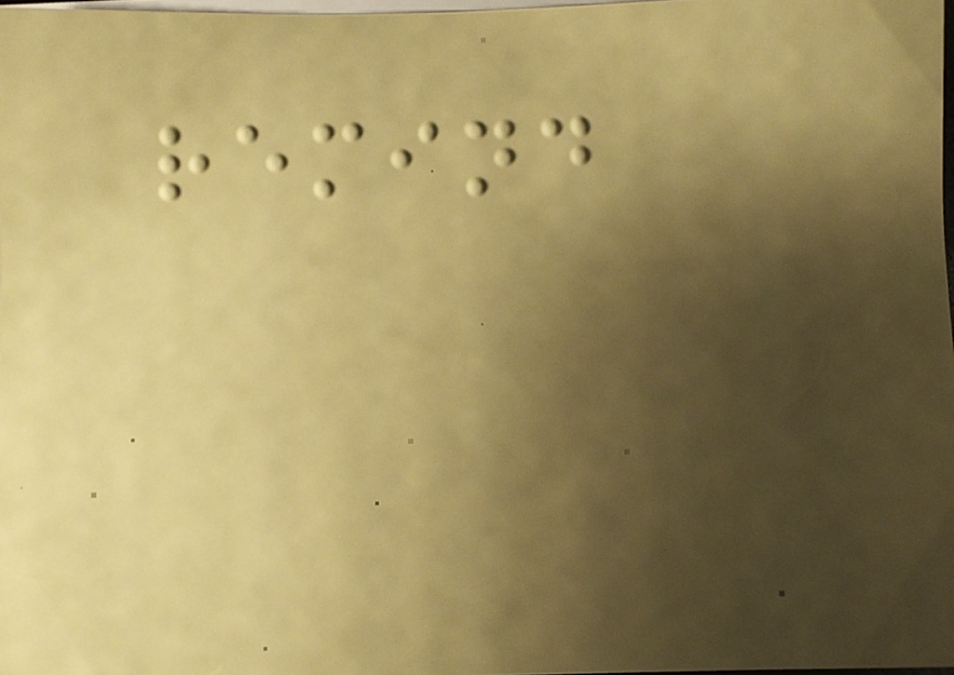remind
